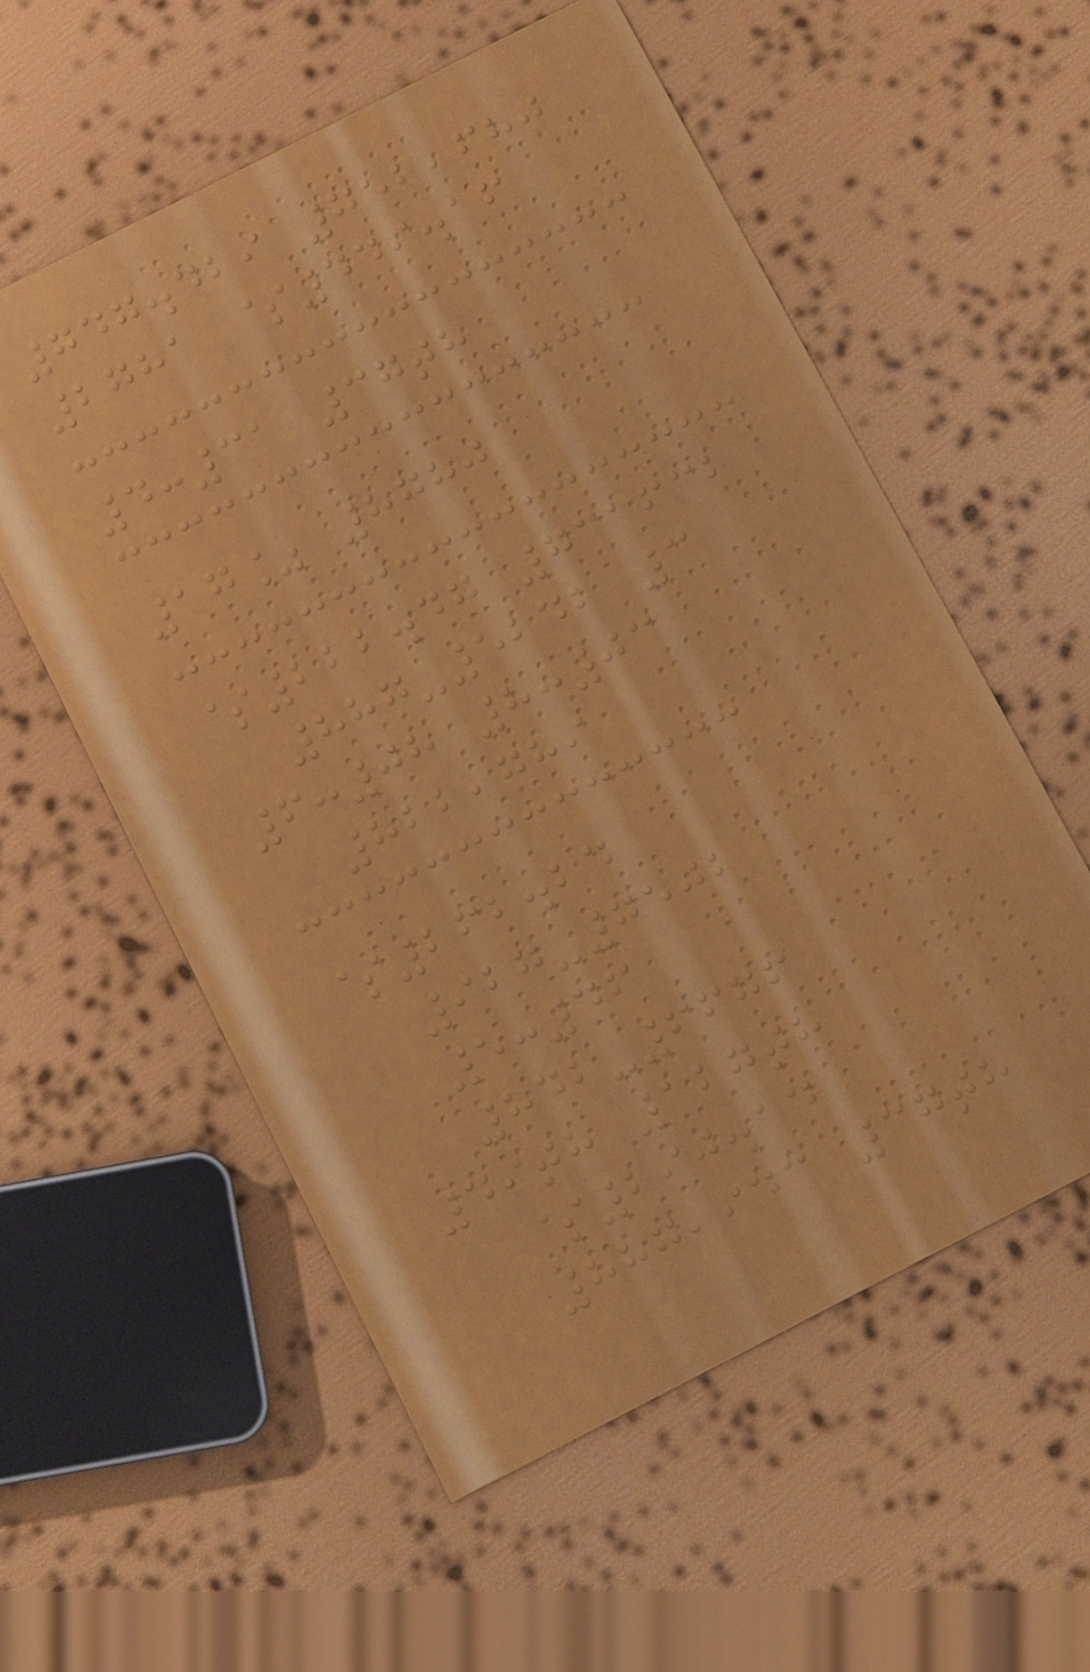747.429 752,680
2781 $449.16
4:31 37th
17% 8780
$222.47 731632
887-5242 3
6:08 8:03
822,789
$262.24
927-7502
5:46
842-6676
49th 127th
$290.14
887,943 37th
